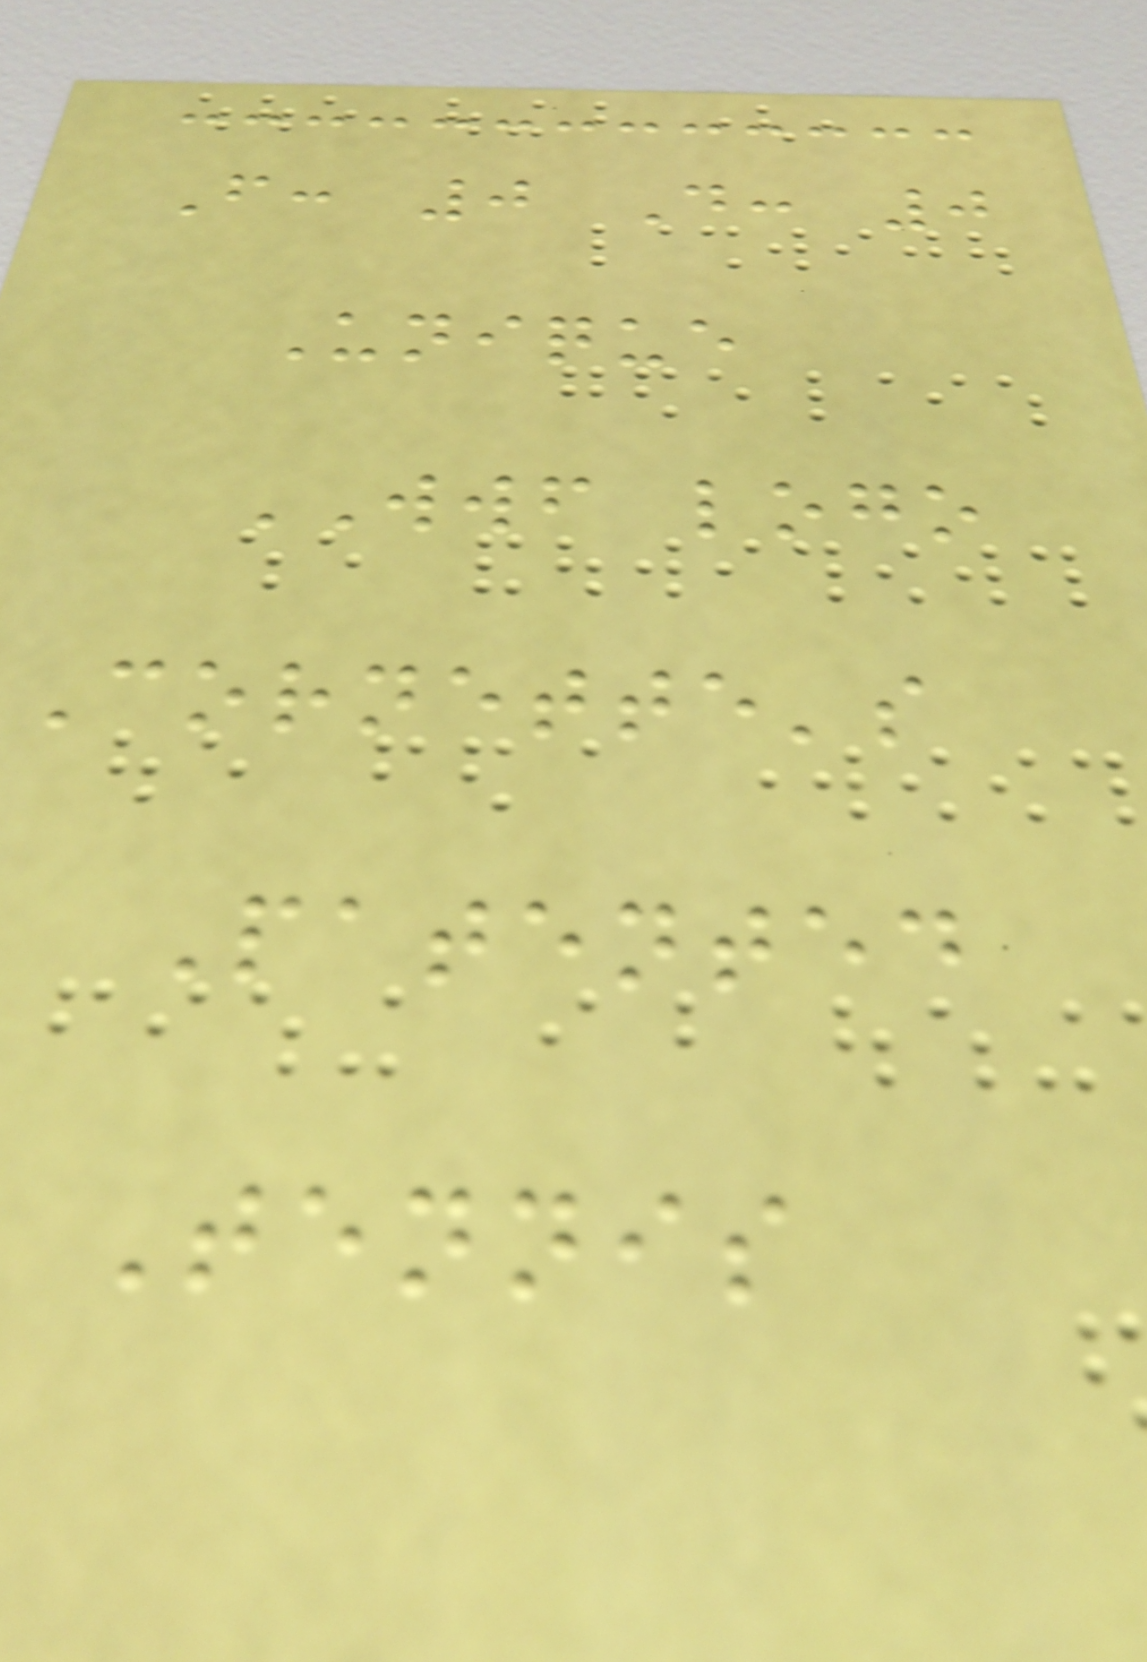F: 0 D: 0
Unique
WWF logo
Cornette's
Patented
Tennis
